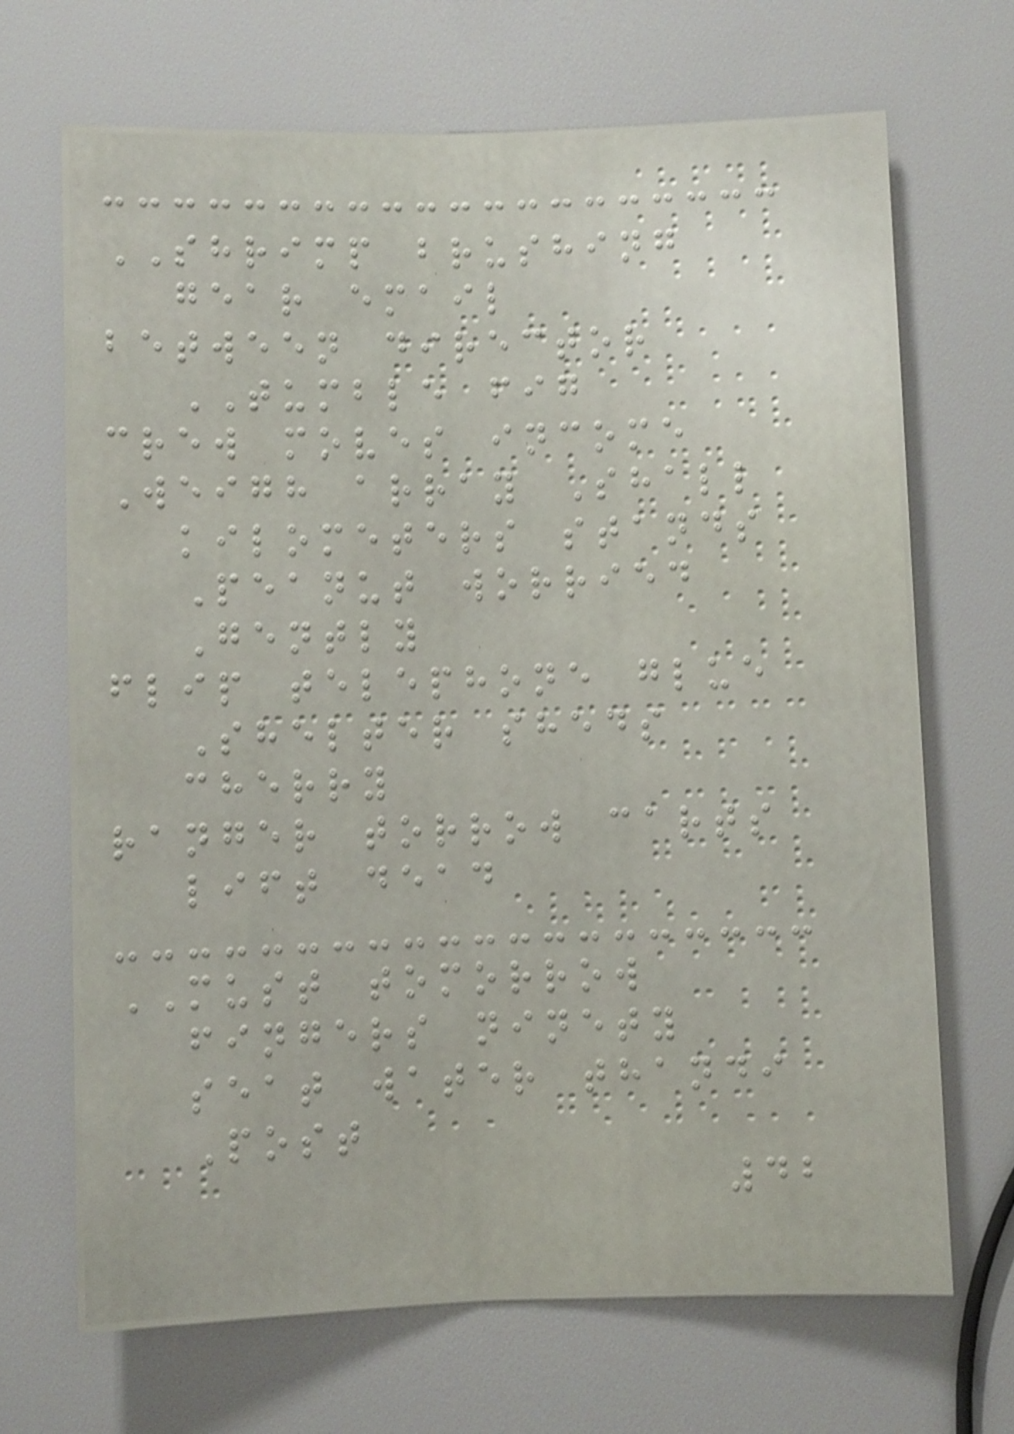SHRIMP brushing
gear email
between director
TUMBLE fig
crew moves income
Weigh array Shall
kilometers stands
Peanut worried
Gently
flip telephone glue
Shelter sheds
cherry
ranger torrow carts
lift dead
MUST tomorrow
fingers ninety
seat water thandi
Post
42
